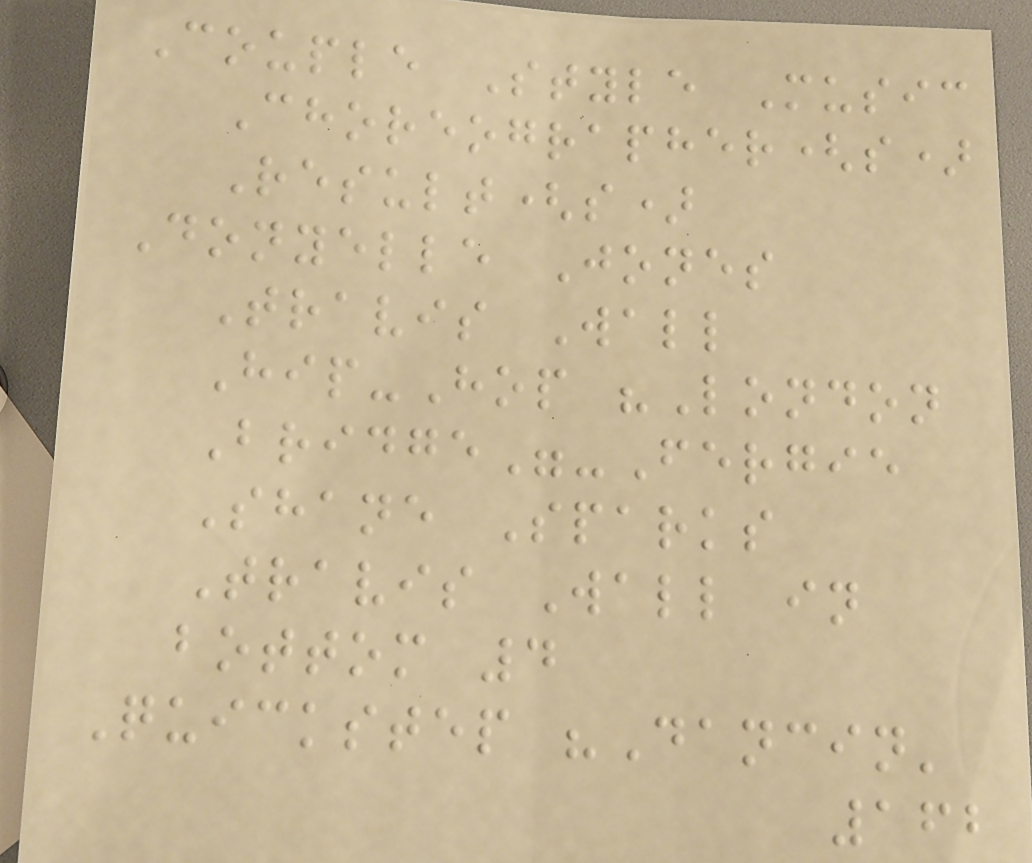Couple Style Music
Choreographer(s)
Result(s)
Donyelle Jones
Travis Wall
Hip-Hop "London
Bridge"-Fergie
Shane Sparks
Travis Wall in
bottom 4
Quickstep "Dancin'
162
